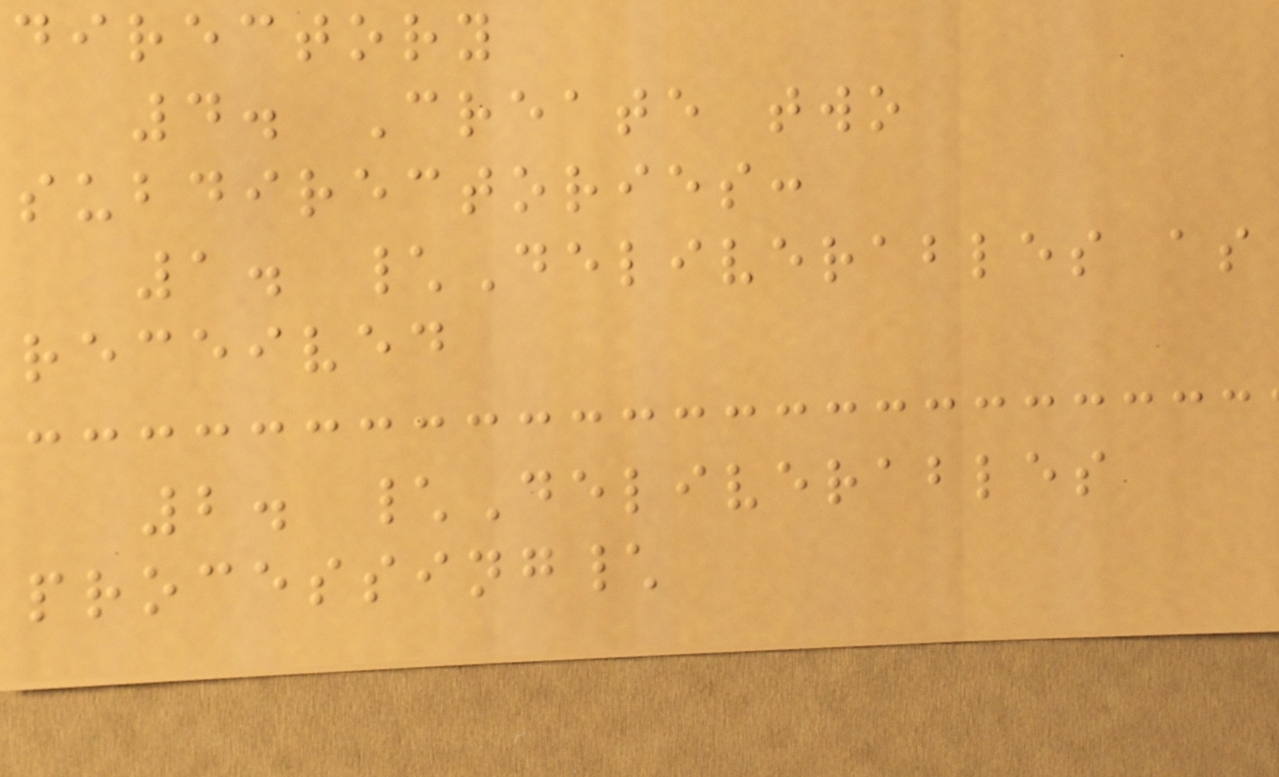directory
4. Create two
subdirectories:
1. \Deliverables as
received
2. \Deliverables
processing\
